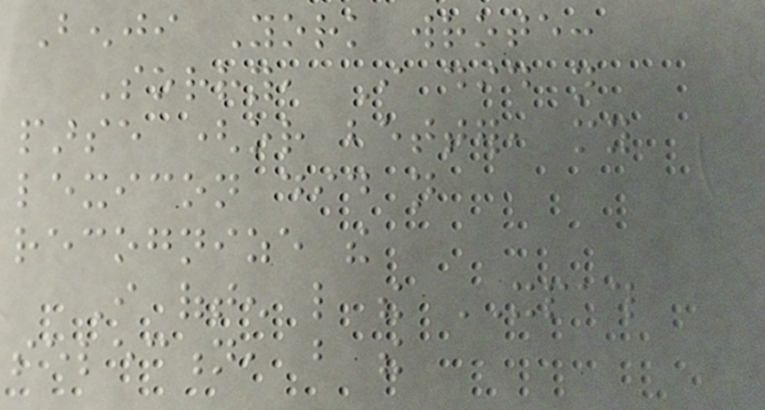Benji York wrote:
Sorry, I did not
parse (or better, my
lexicon did not
recognize the
I often like the XPATH
selection, but the
